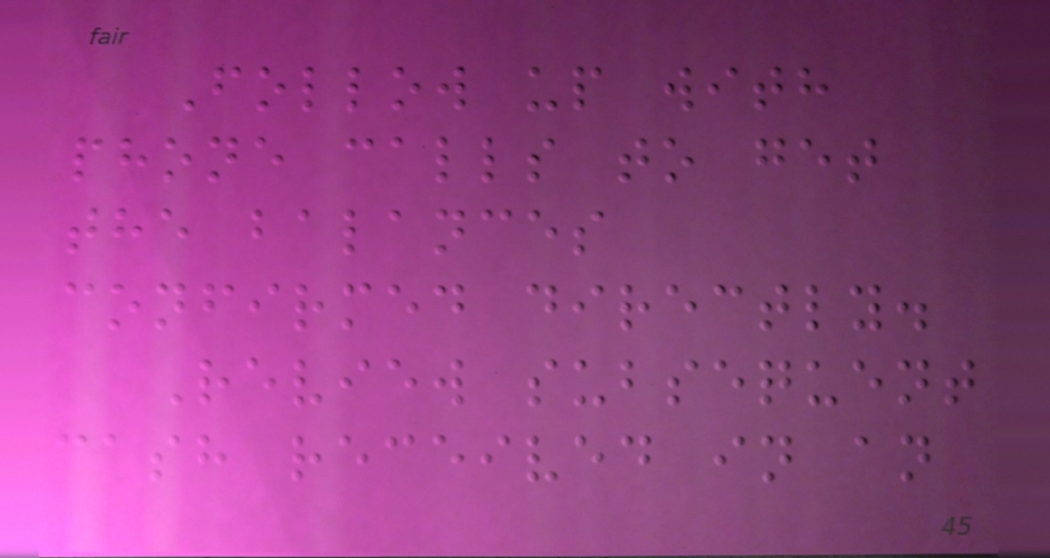Follow up with
phone calls to get
the balances
confirmed directly.
Review subsequent
cash received in an
